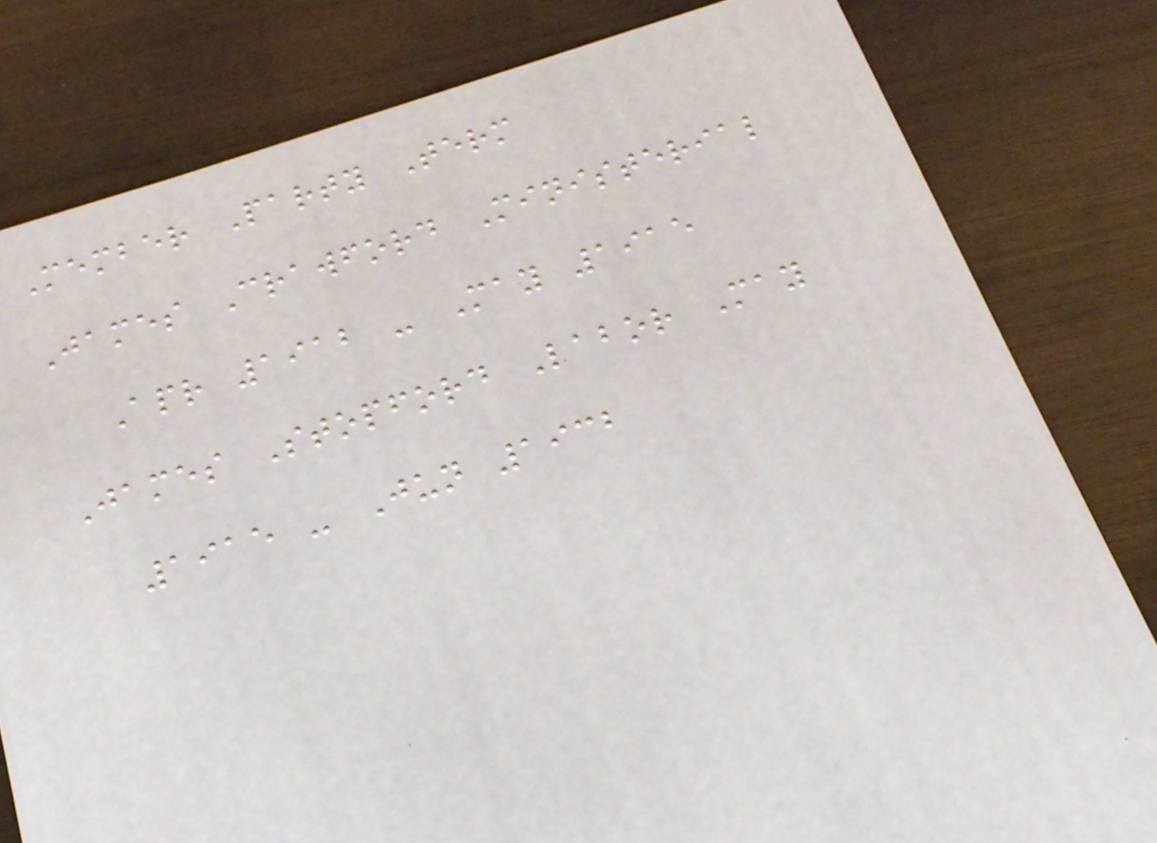Member Party Term
James Crawford Ministerial
Apr 1912 - May 1915
James Stopford Labor May
1915 - Jun 1932
